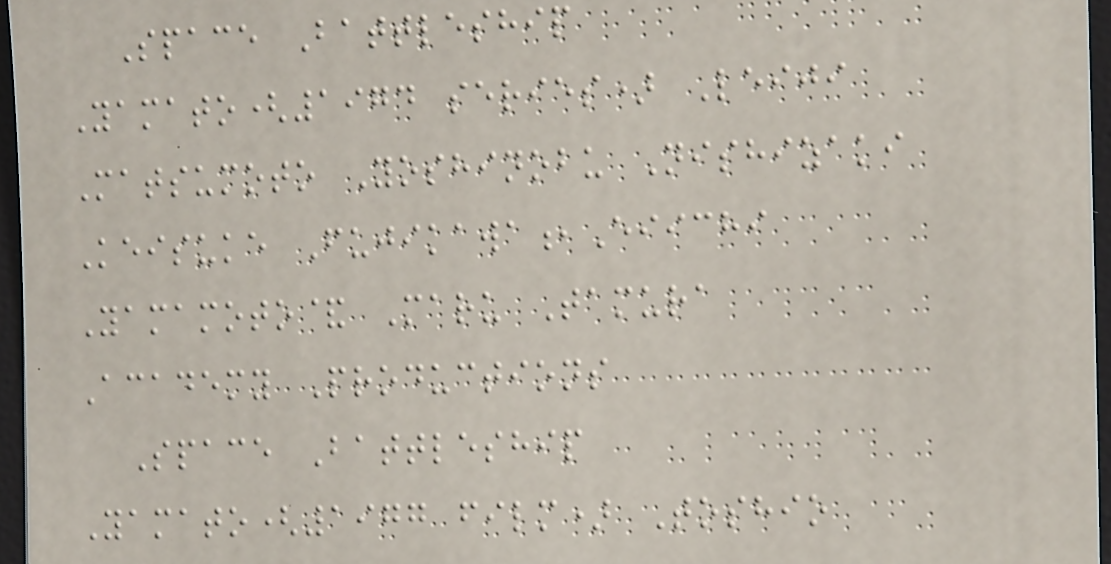Space Battleship
Yamato(1974 series) Leiji
Matsumoto Yoshinobu Nishizaki
Keisuke Fujikawa,Eiichi
Yamamoto& Maru Tamura
Academy Productions
Space Battleship
Yamato(1977 film) Toshio
